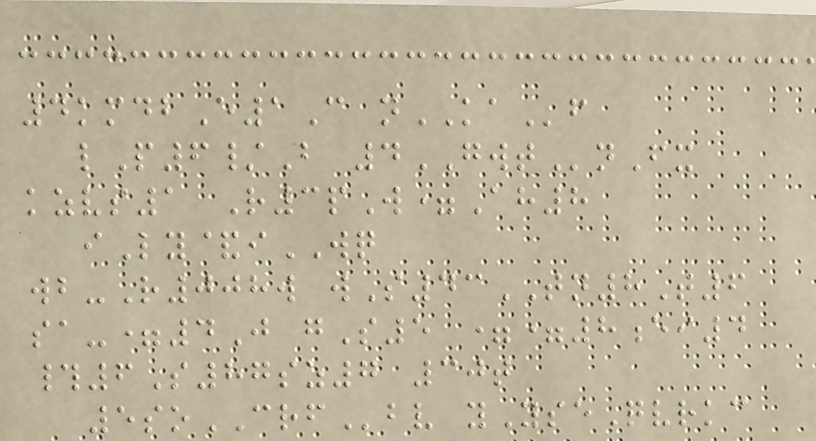4kmdbE1C nKAf
lP6/B 4GWTnFx
kzvs1 R3pW=Ah8
iLy&iWQ
wb-R008w wS43TN8T6
sa-=4J gS5 ==8ei4
#6S87sz7 30t
5soCRFbv yYseQvrkc
